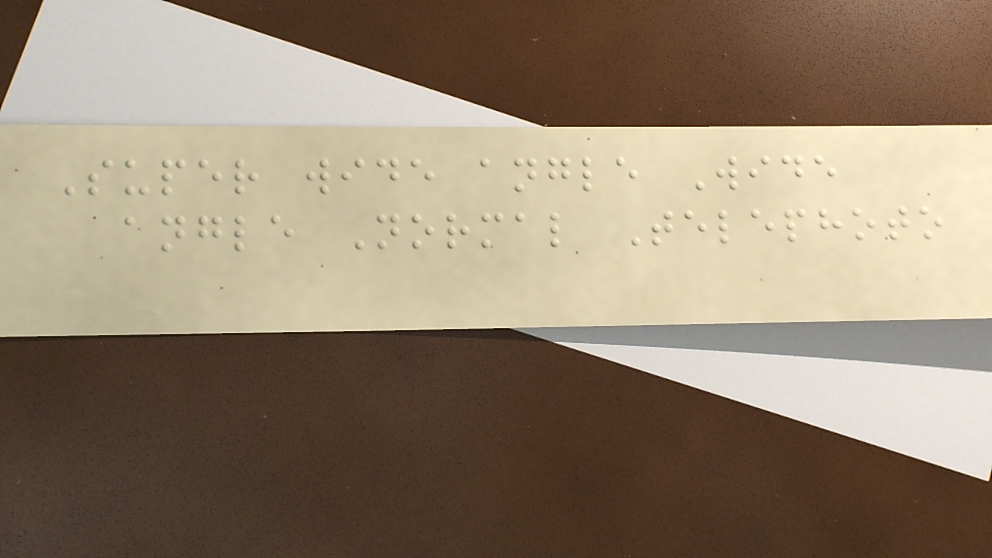Super wide angle Wide
angle Normal Telephoto
